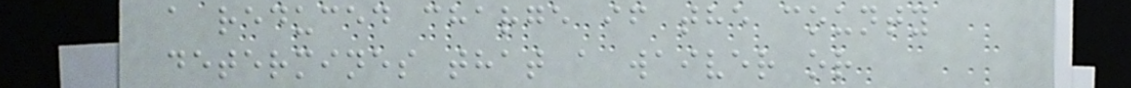a reduced charge if the county
determines that a waiver or
